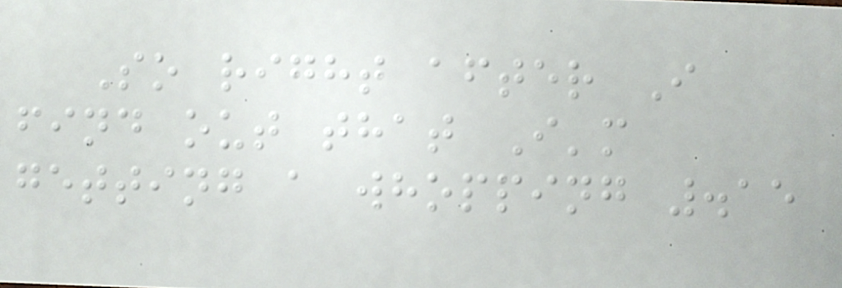So right after I
find out that I'm
getting a whopping .15
